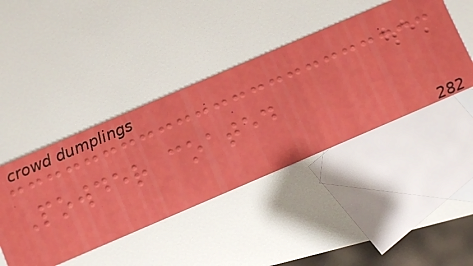Powder coated
